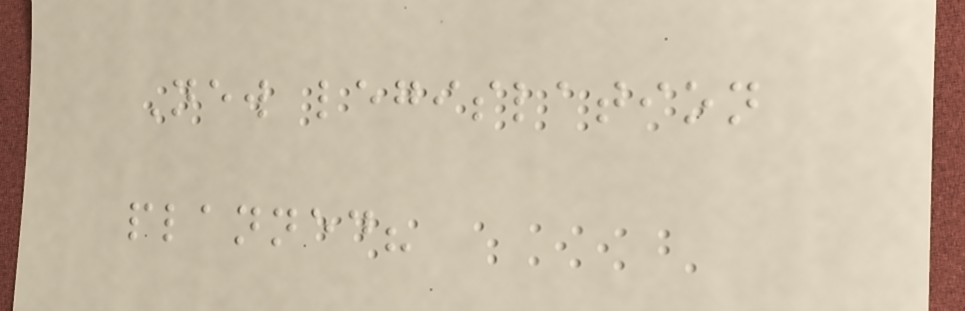New legislation
planned?
